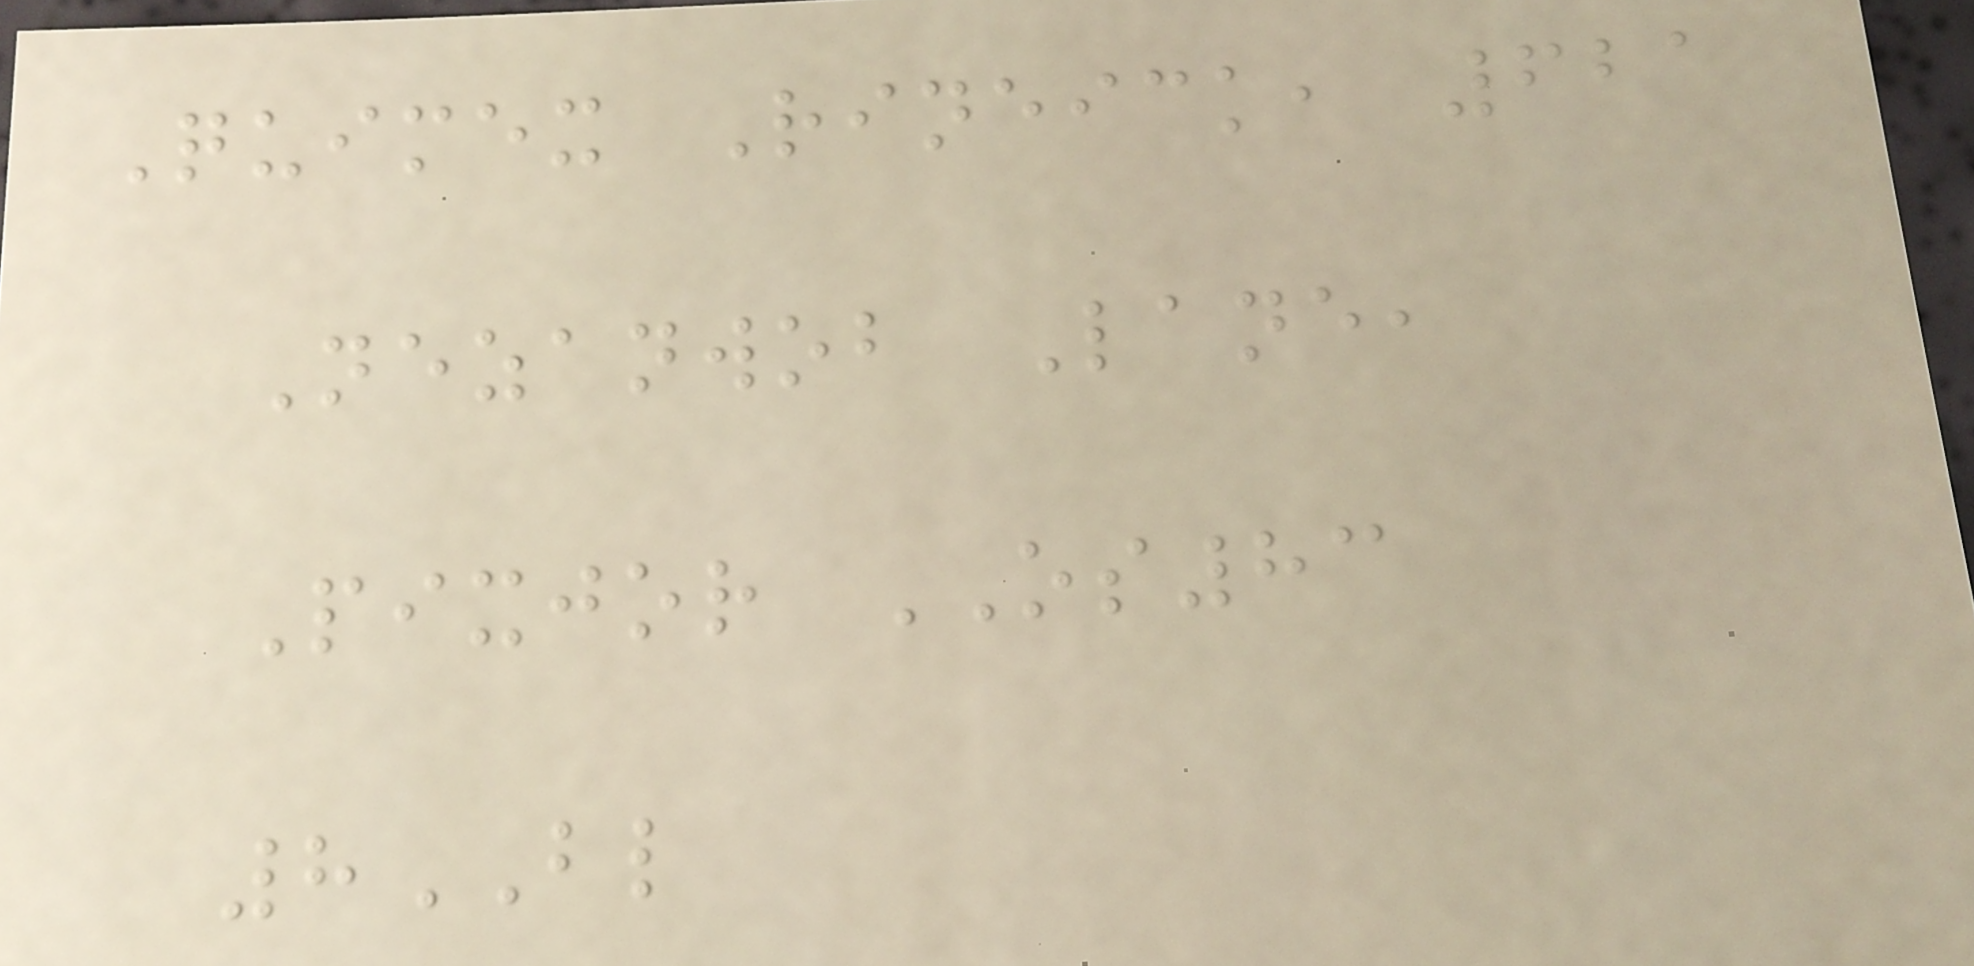Quimex Rineick, 621
Nezanwob Lane,
Pixjor OS83
8BL
